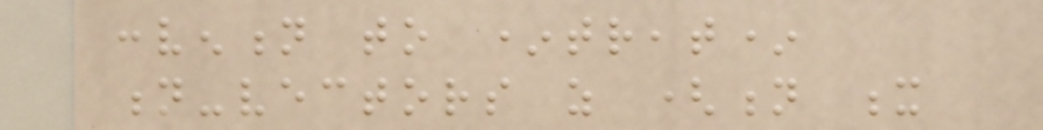convention to *treat*
n-vectors as (n x
